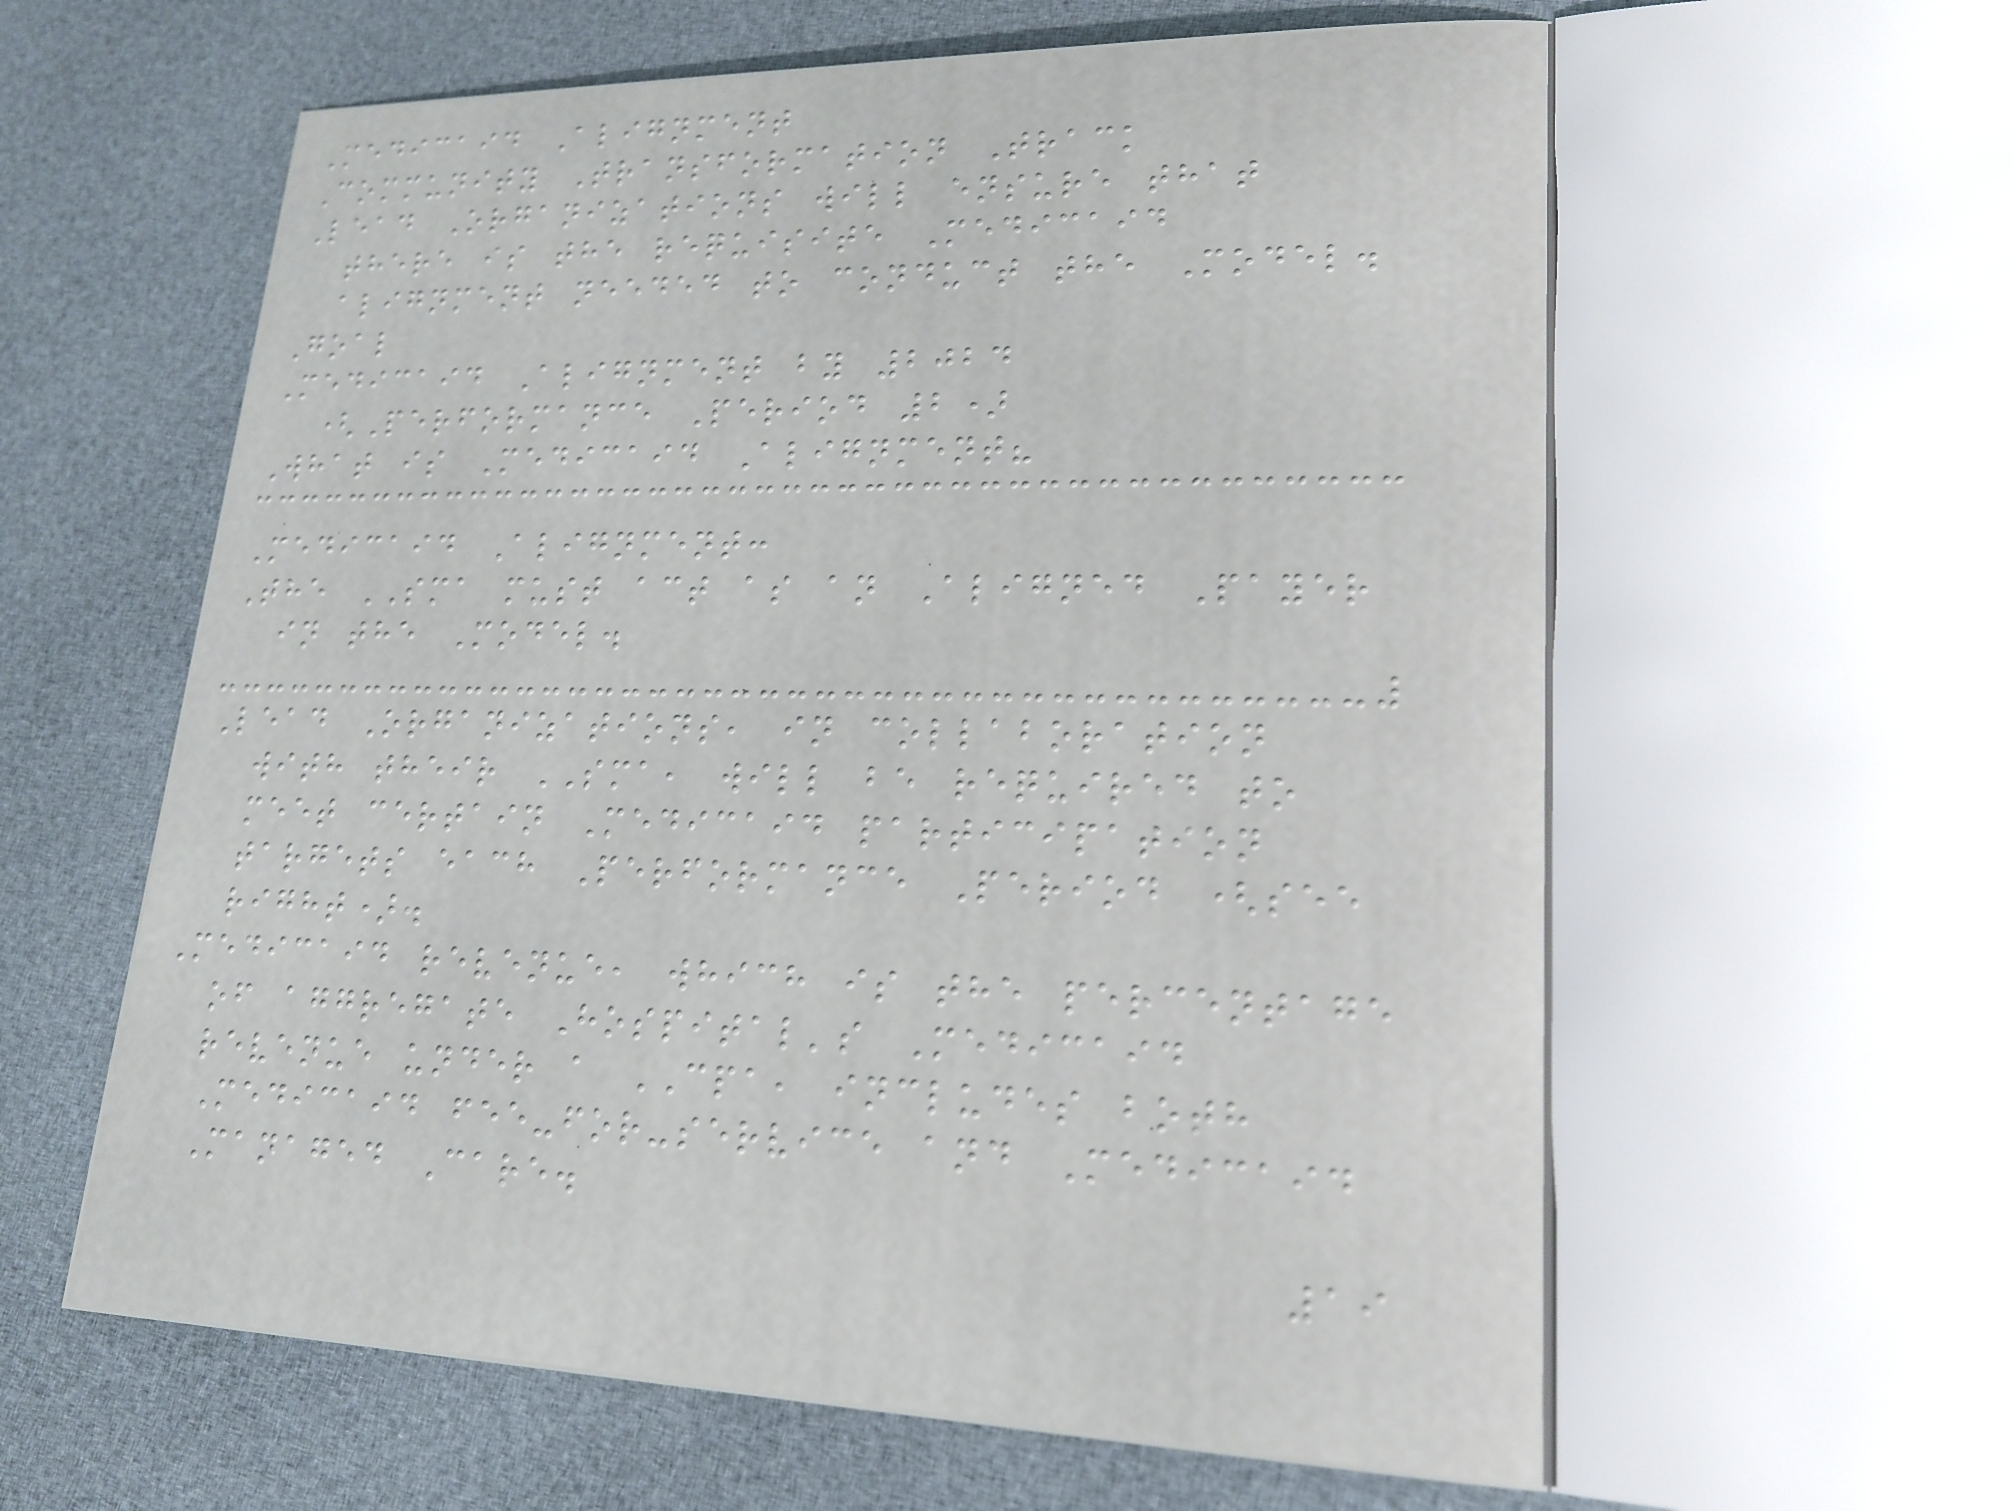Medicaid Alignment
Community Transformation Track
Lead Organizations will ensure that
there is the requisite Medicaid
alignment needed to conduct the Model.
Goal
Medicaid Alignment by 2024
(Performance Period 2)
What is Medicaid Alignment?
Medicaid Alignment:
The SMA must act as an Aligned Payer
in the Model.
Lead Organizations, in collaboration
with their SMA, will be required to
meet certain Medicaid participation
targets each Performance Period (see
right).
Medicaid revenue, which is the percentage
of aggregate Hospital's Medicaid
revenue under a CPA, includes both
Medicaid fee-for-service and Medicaid
Managed Care.
19
